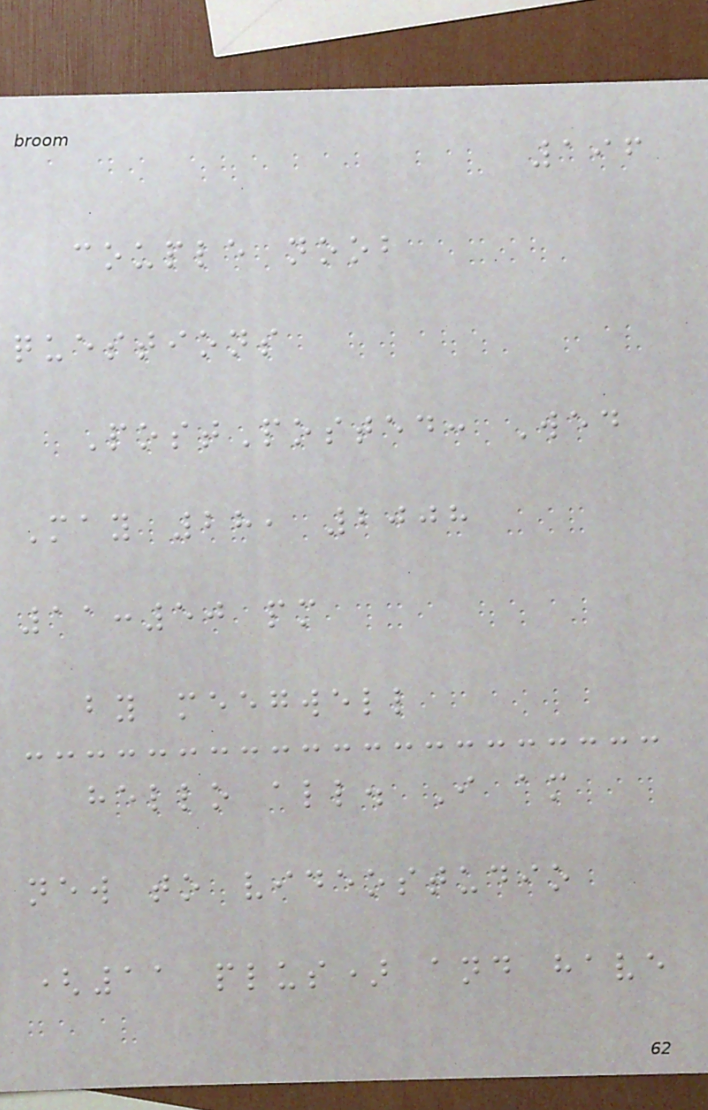196
couple noob
questions
PostPosted: Wed
May 28, 2008
11:50 pm
by meegwell
hello all. I am
new to videostudio
(11 plus) and have
